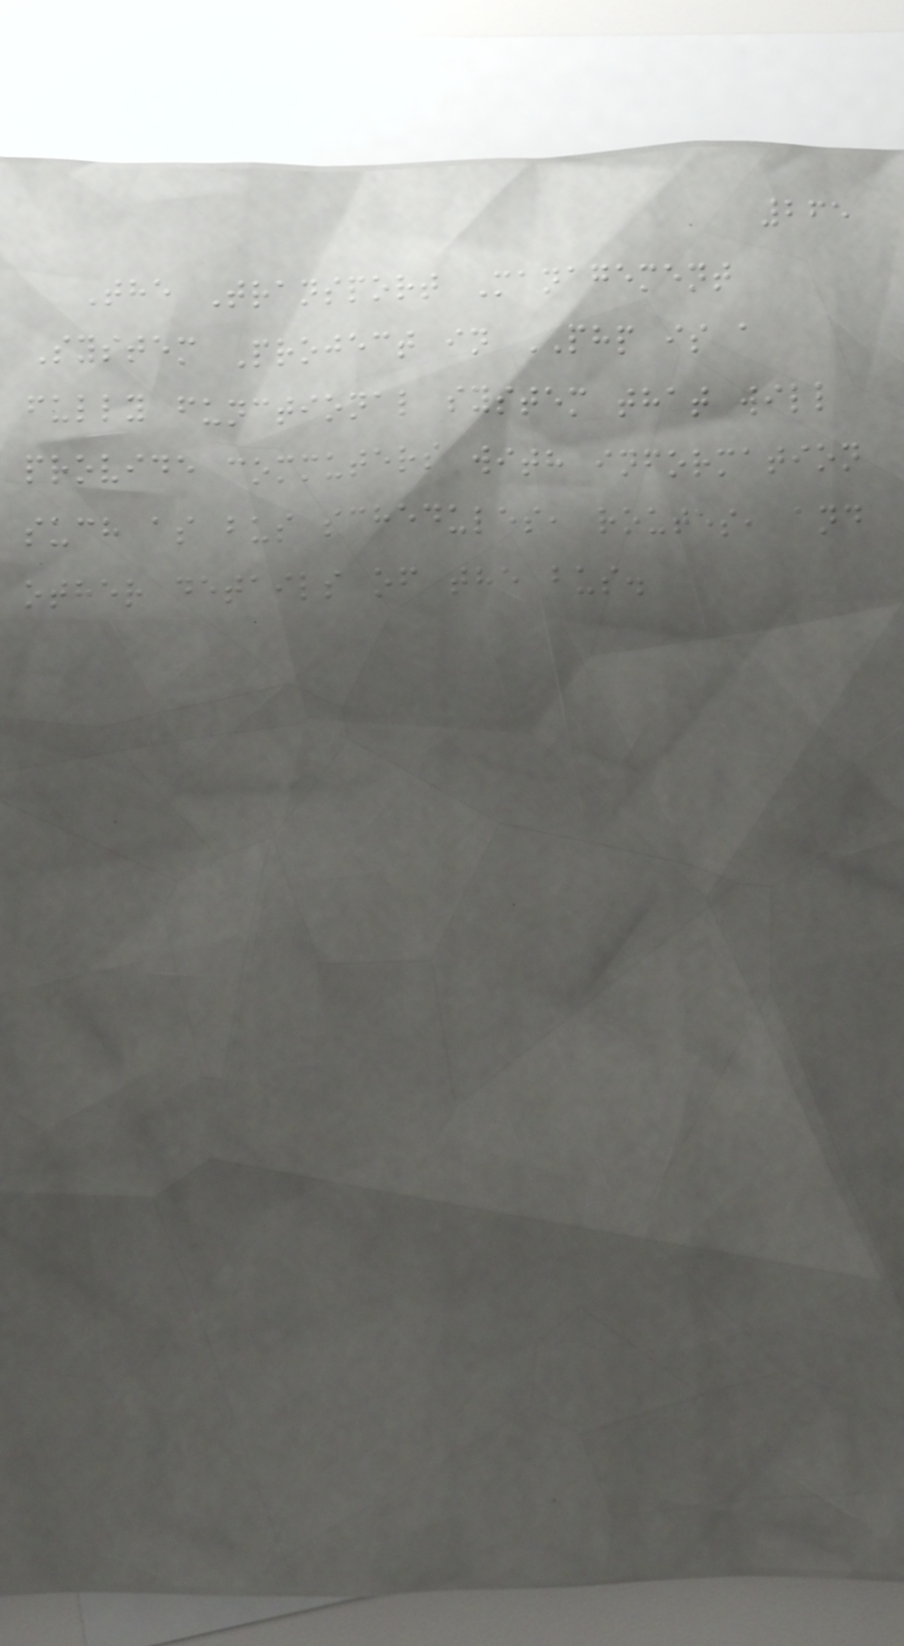265
The Transport Management
System Project in PHP is a
fully functional system that will
provide commuters with information
such as bus schedules, routes, and
other details of the bus.
